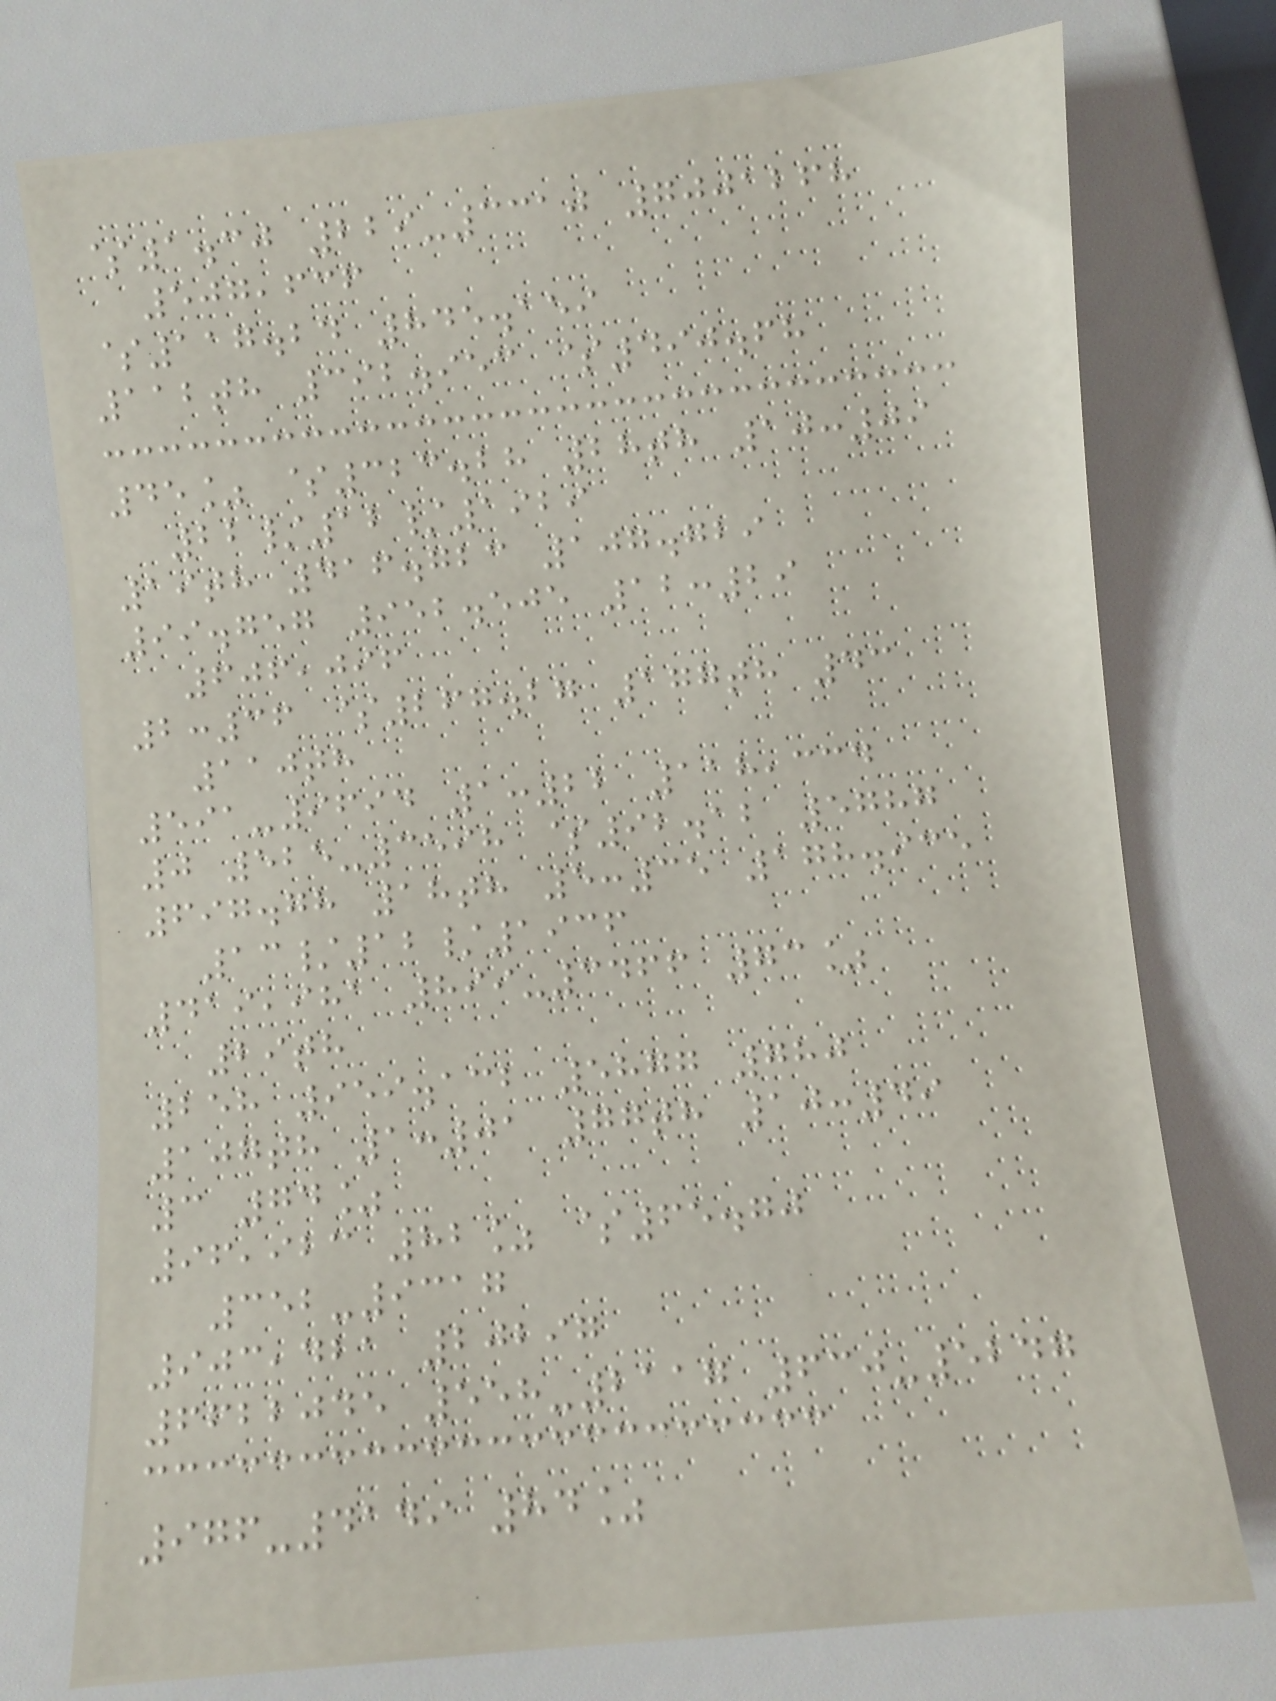$1.30 229-3310 7001268
507,636
$117.24 845.159
112th 392.953 $490.68
45% $323.28 28th 10:09
22/12/1929
19th 416.723 107.729
99.757 952.505 12:29
606,096
2:36 $267.27 177th 43
110th
591-9694 1:22 118,334
0 525-3598 $92.12 5787
697.78 18th 5:35 178.935
13/12/1936
419,981 899-3466 73%
29th
258 959.132 5877 780
107th 1:01 77th 10:49
3 74%
96,923 82% $65.70
352-9317
903,421 20297
6622045 558-2117 630-5247
976-4149 84%
